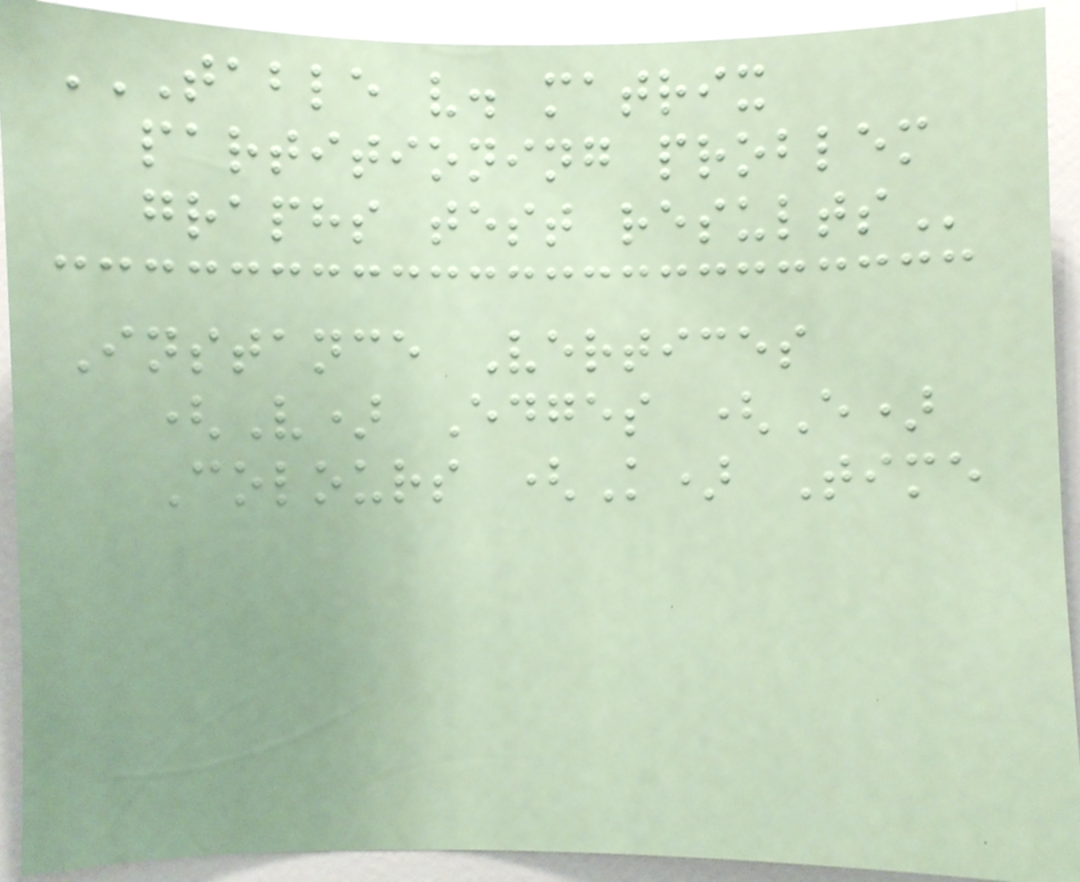TABLE V. MATRIX
PARTITIONING PROBLEM
GRAPHS TEST RESULTS
Instance Vertices
(V) Edges (E)
Colours (K) Time
